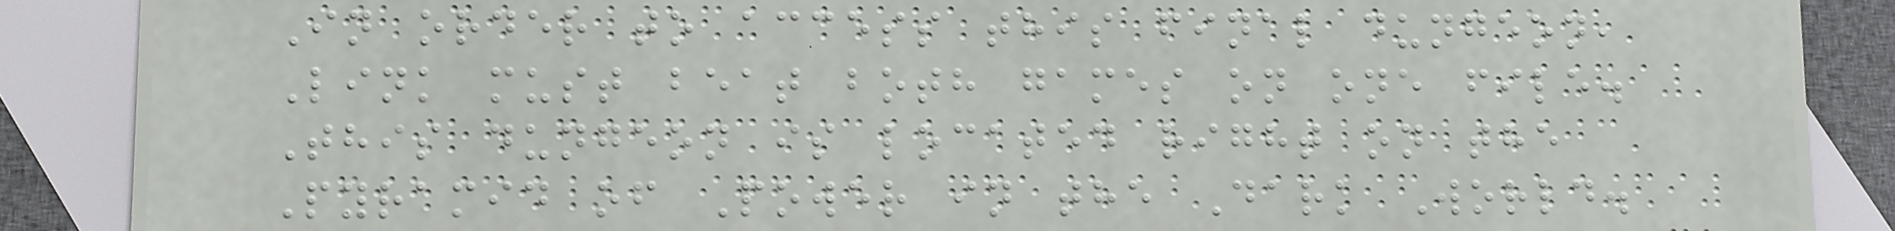In order to access this final dungeon,
Link must beat both games on one file.
This dungeon is located right on the
Pyramid of Power in the Dark World.
